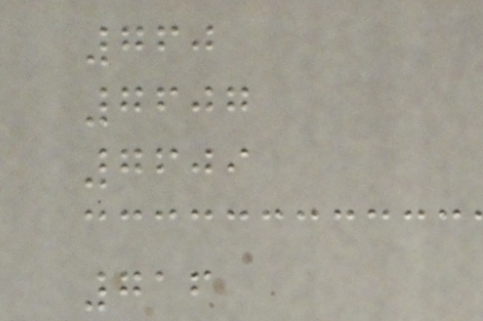760
7607
7609
716
